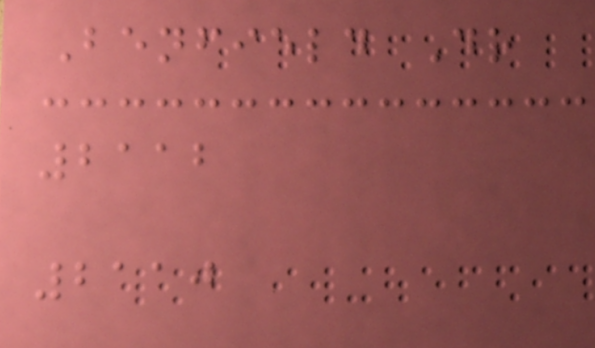Benfield Dr
2112
2110
